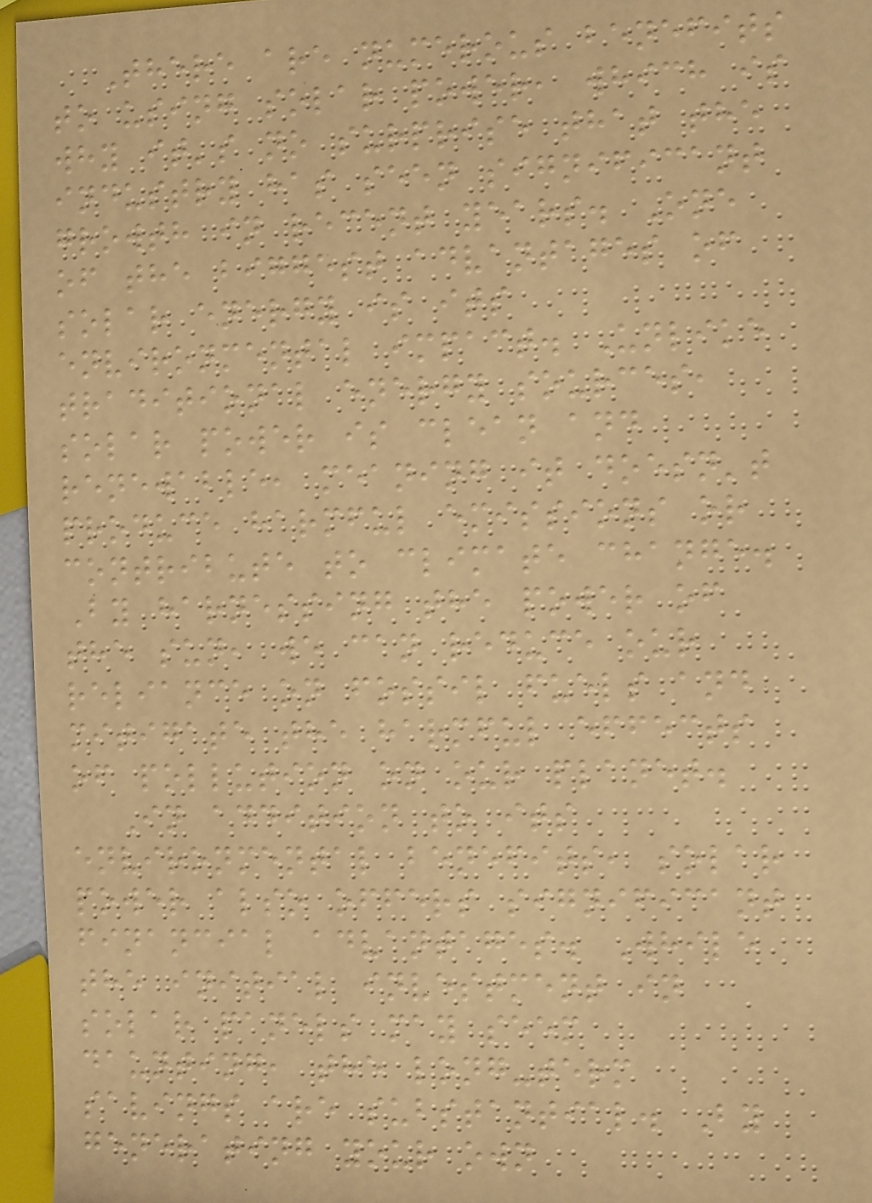There are numerous benefits
to using solar power, which is
why it's no surprise that the
industry has seen significant
growth in recent years. One
of the biggest advantages of
solar energy is its
environmental impact. Unlike
traditional energy sources,
solar power is clean and
renewable, meaning it doesn't
produce harmful emissions or
contribute to climate change.
By harnessing the power of
the sun, we can reduce our
reliance on fossil fuels and
mitigate the harmful effects
of pollution on our planet.
In addition to its
environmental benefits, solar
power also offers significant
financial advantages. While
the initial investment in
solar panels may seem
daunting, the long-term
savings are substantial. By
generating your own
